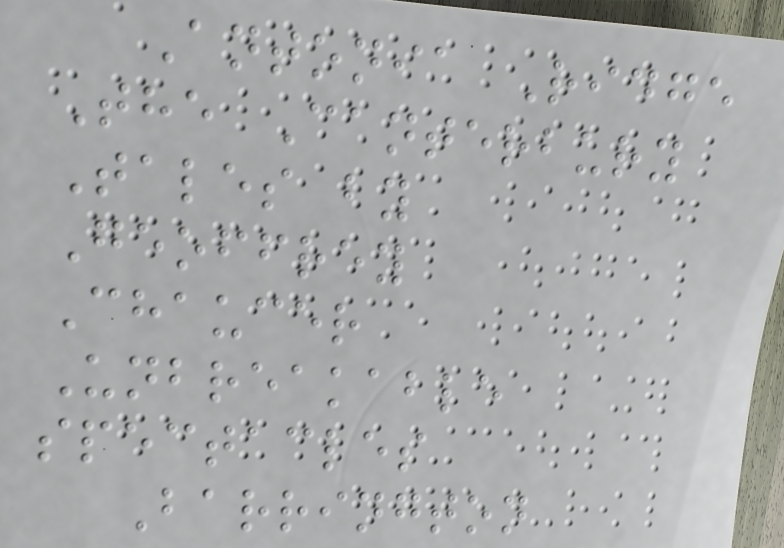Antonia Ridge
The Canterbury
Tales by
Geoffrey
Chaucer
Unbreakable
spectacles
Barrington
